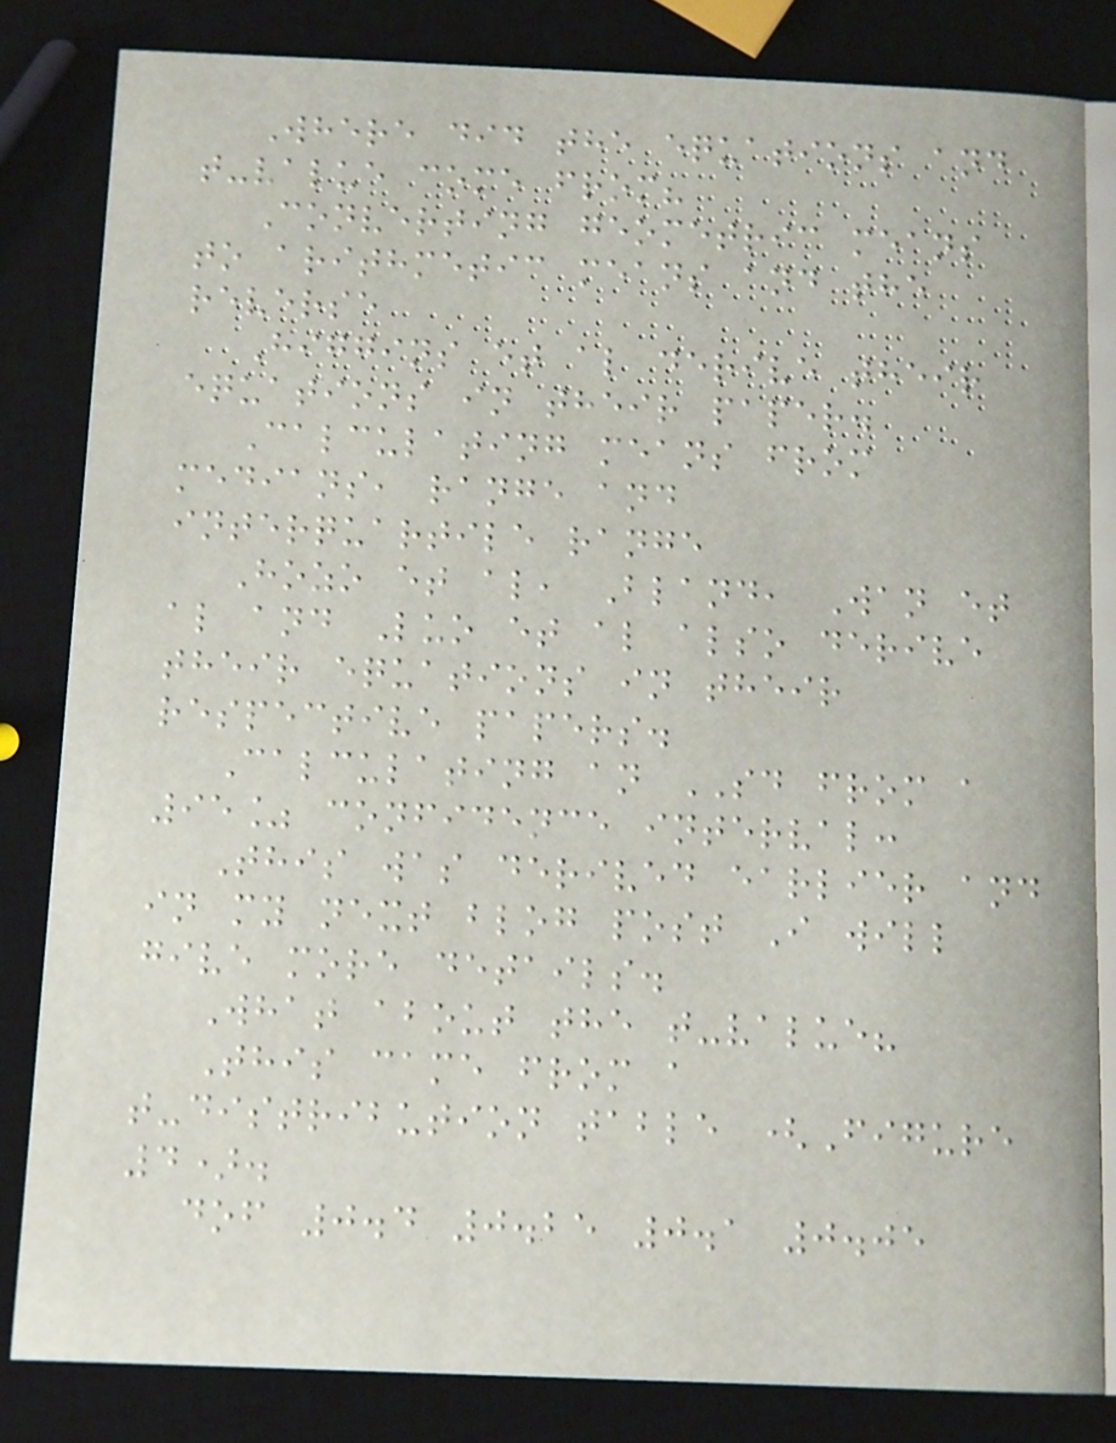Where did the equations and
t-value come from?
Converting geometric means
to arithmetic means and the
reverse
Higgins et al derive their
equations in their paper.
Calculating means from
medians, range and
interquartile range
Hozo et al, Bland, Wan et
al and Luo et al also derive
their equations in their
respective papers.
Calculating an SD from a
95% confidence interval:
This was derived earlier and
in my next blog post I will
give more details.
What about the t-value?
This came from a
t-distribution table (Figure
4).
dof 0.4 0.25 0.1 0.05
